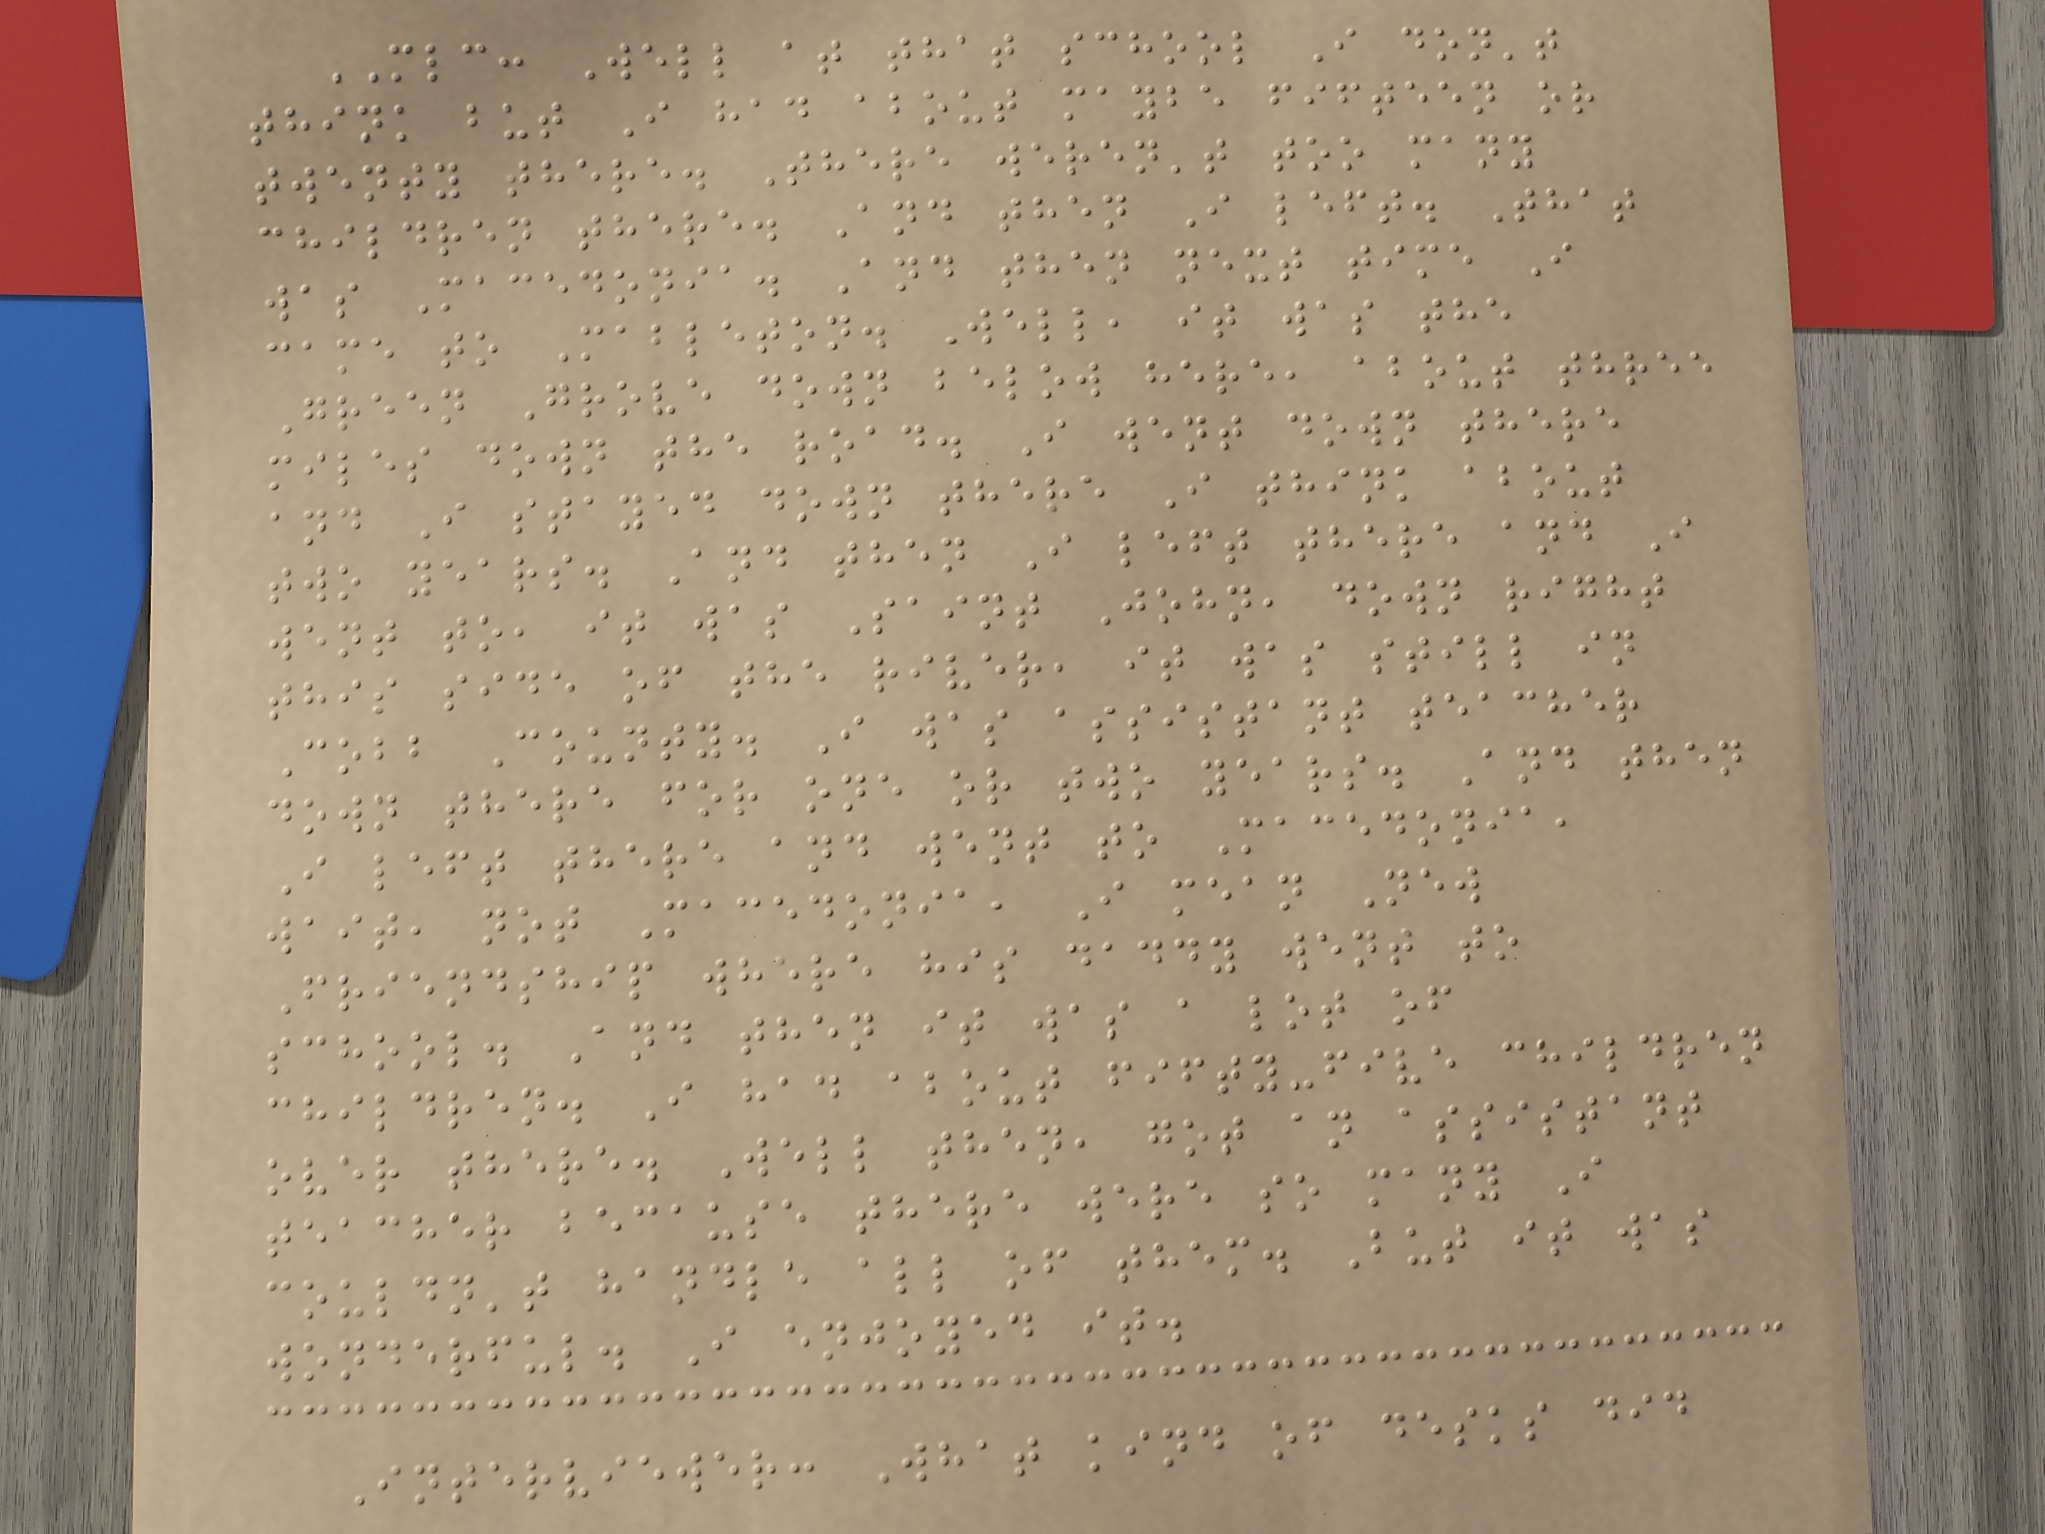MLC: Well at that school I don't
think but I had about maybe fifteen or
twenty there. There weren't too many
children there. And then I left. That
was Macedonia. And then next time I
came to Mableton. Well, it was the
Green Grove down below here, about three
miles down the road. I went down there
and I stayed down there I think about
two years. And then I left there and I
went to, it was Saint John, down right
this side of the river, it was still in
Cobb County. I was assistant teacher
down there for one or two years. And then
I left there and went to Macedonia,
wait, not Macedonia, I mean New
Friendship where his daddy went to
school. And then it was a lot of
children. I had about fifty-five children
over there. Well then, got an assistant
teacher because there were so many I
couldn't handle all of them. But it was
wonderful. I enjoyed it.
Interviewer: What kind of desks did
